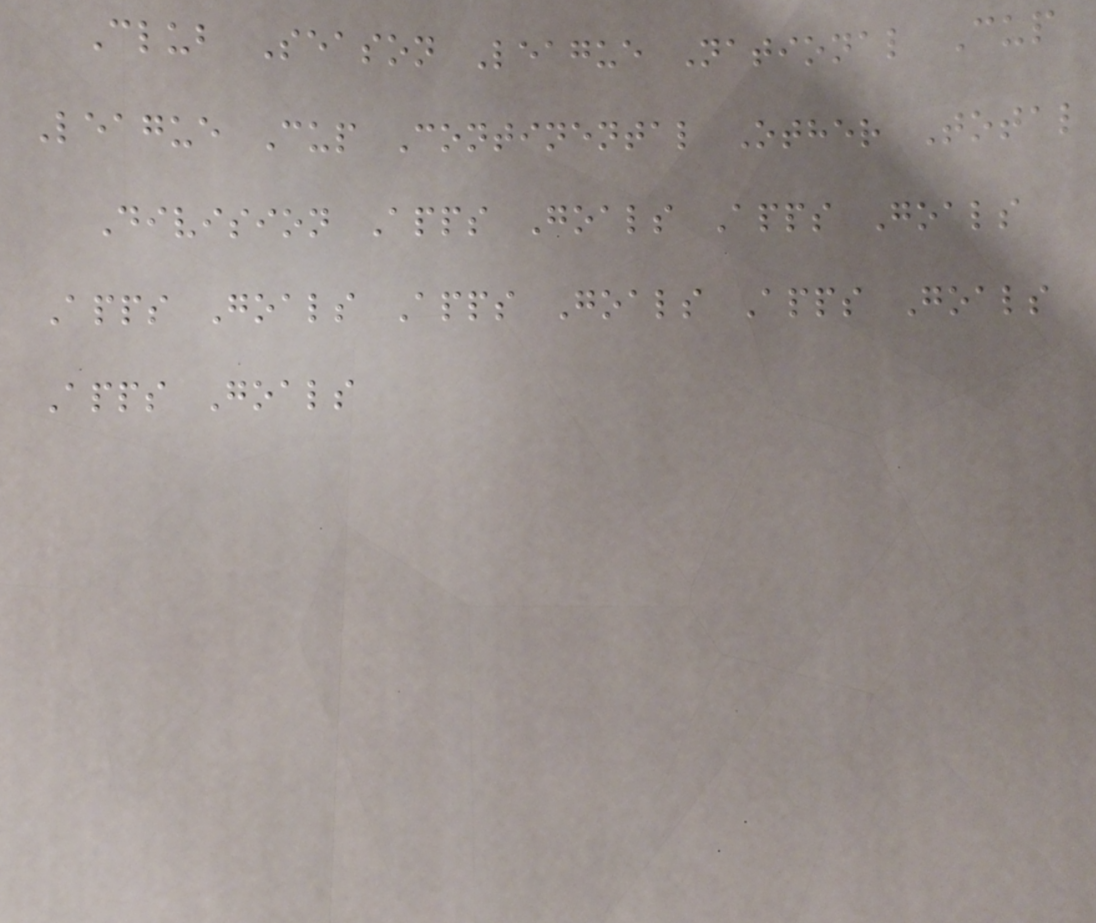Club Season League National Cup
League Cup Continental Other Total
Division Apps Goals Apps Goals
Apps Goals Apps Goals Apps Goals
Apps Goals
